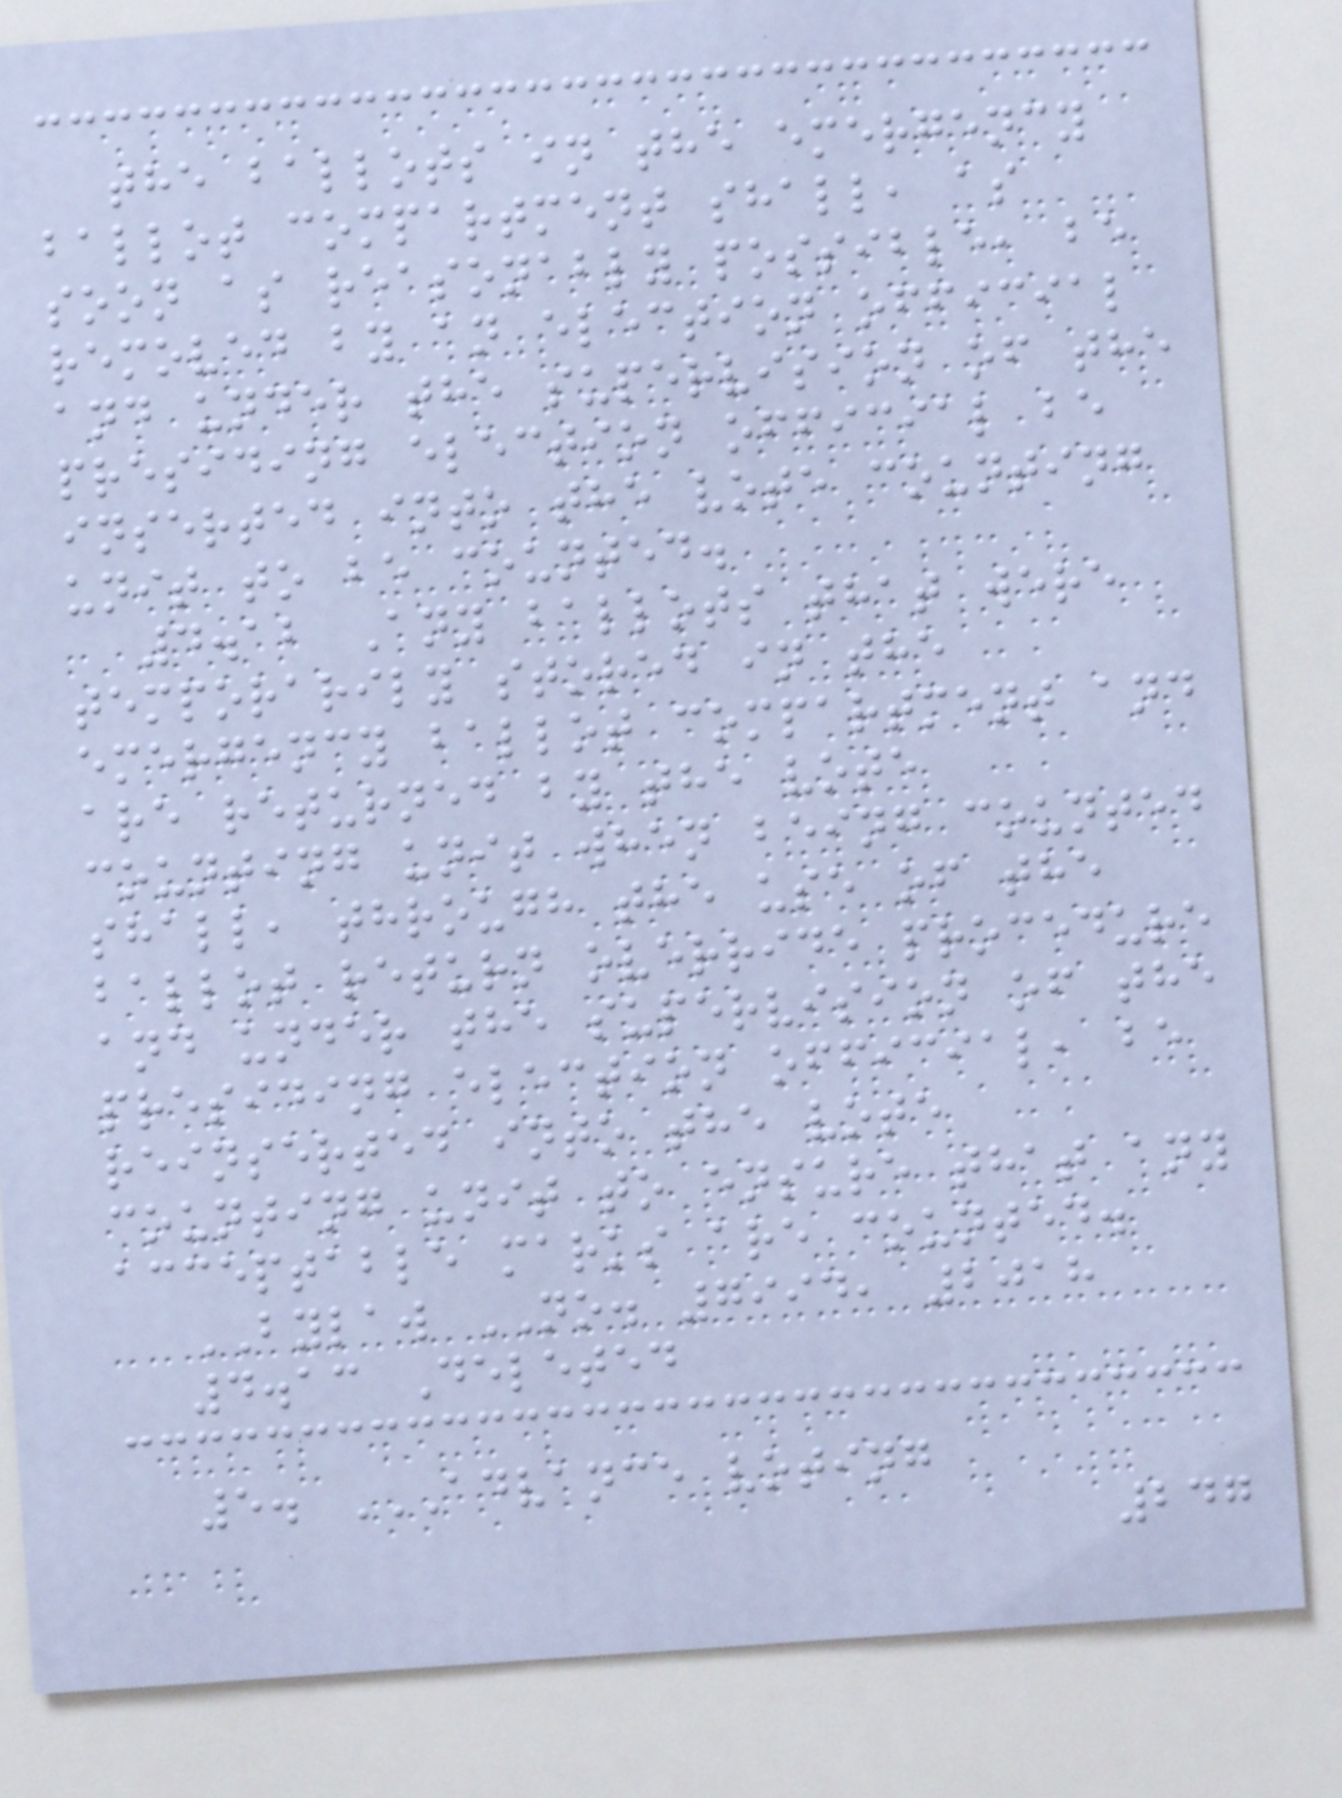the ballots in the emergency
ballot compartment shall, as
soon as reasonably possible, be
removed by an election official
and under the supervision of the
presiding election official be
inserted into the vote counting
unit to be counted.
4.12 Any ballots that were
temporarily stored in the
emergency ballot compartment and
are returned by the vote
counting unit when being counted
shall, through the use of the
ballot return override procedure
and under the supervision of the
presiding election official, be
reinserted into the vote
counting unit to ensure that any
acceptable marks are counted.
BYLAW NO. 7994, 2018
4.13 Deleted
5. ADVANCE VOTING
247
